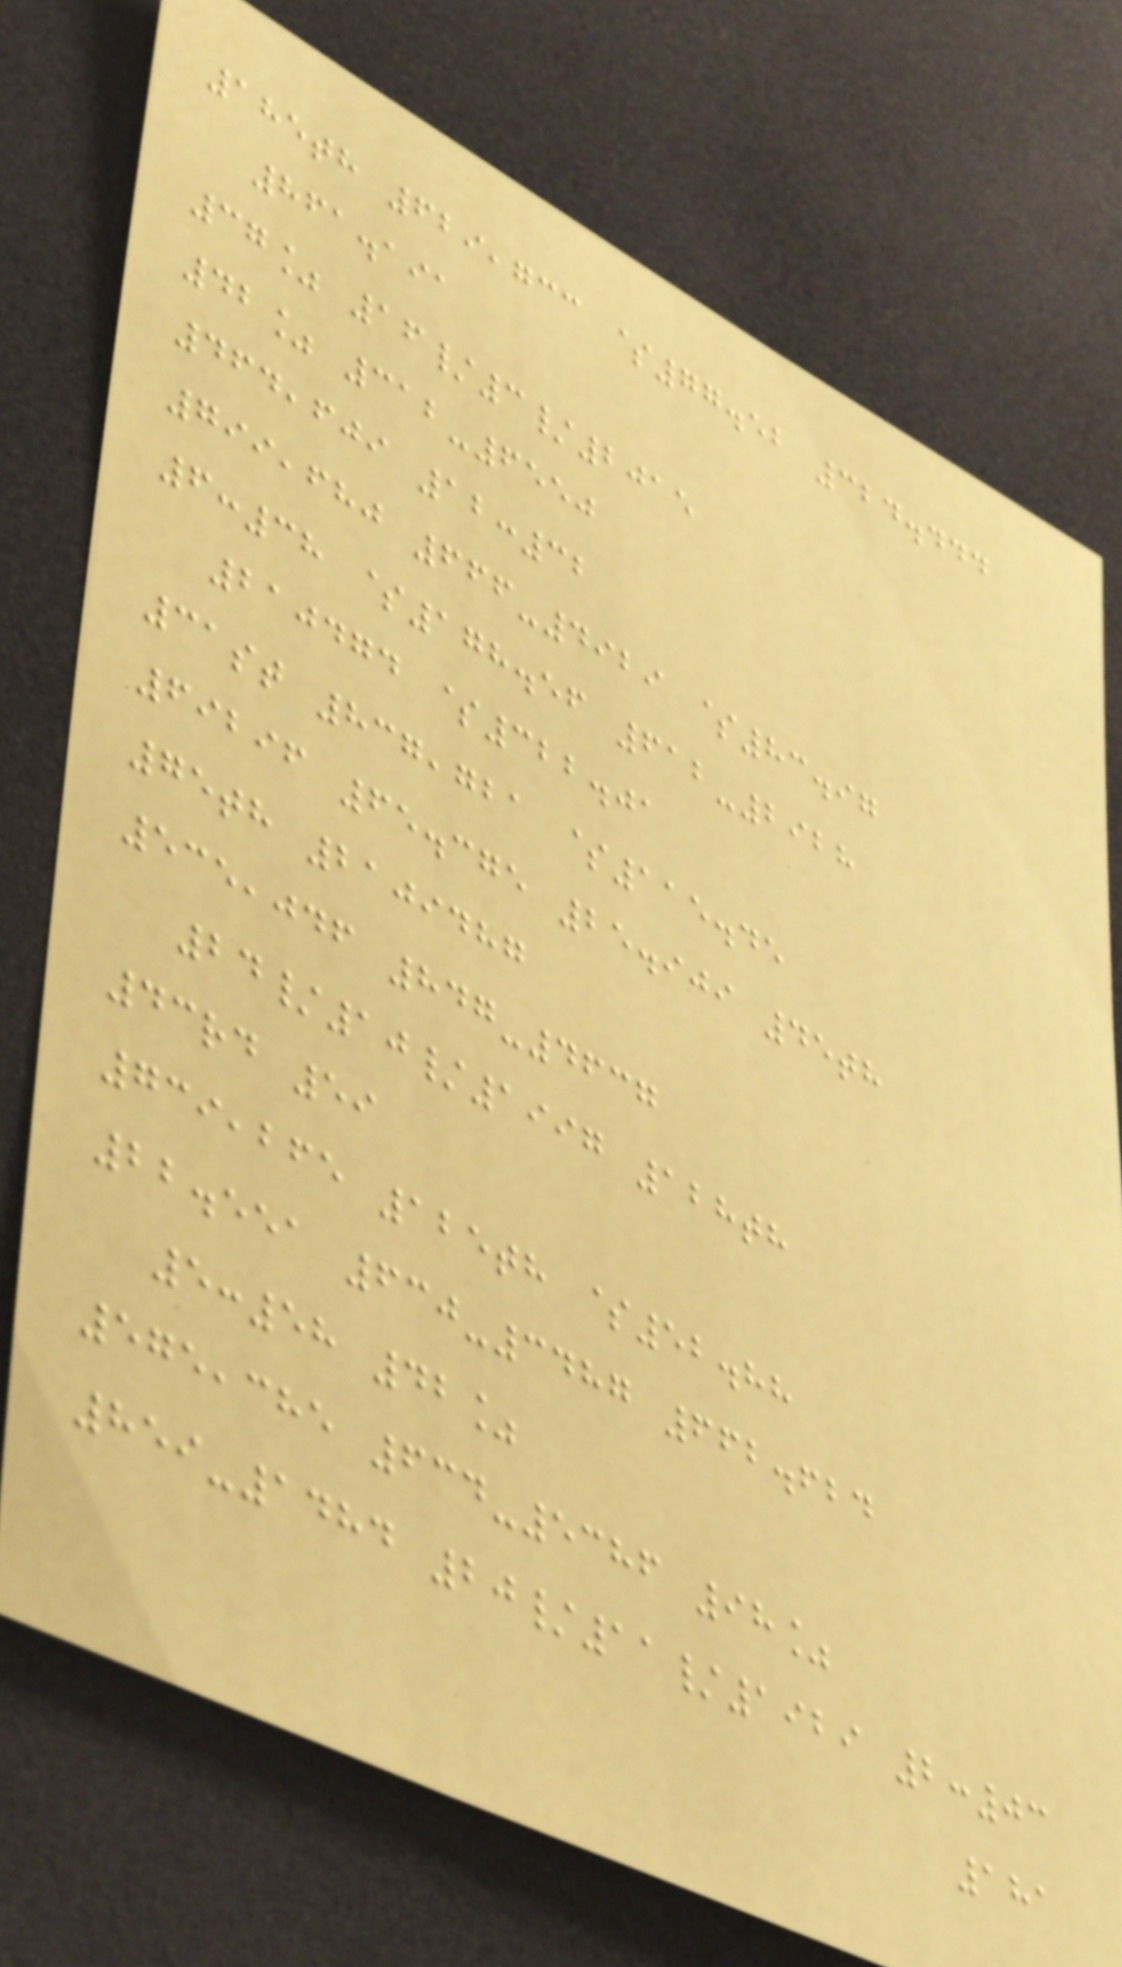185th 629,733 $77.52 324.444
861.191
37% 16/3/2015
42% 312-6550
464,609 12:32
799,680 666-4929 $83.97
6:38 $178.56 612-2928
210474 $322.01
31st 837,721 $115.45
69296 65.375 25.909 45th
75th 2109487
535,046 847-4637
24/10/1997 128th
43rd 59
739,265 125th $52.88
22.551 630-3487 662.624
5:58 42%
575,385 634-5386 98%
859-1484 20/11/1929 2:03
181
